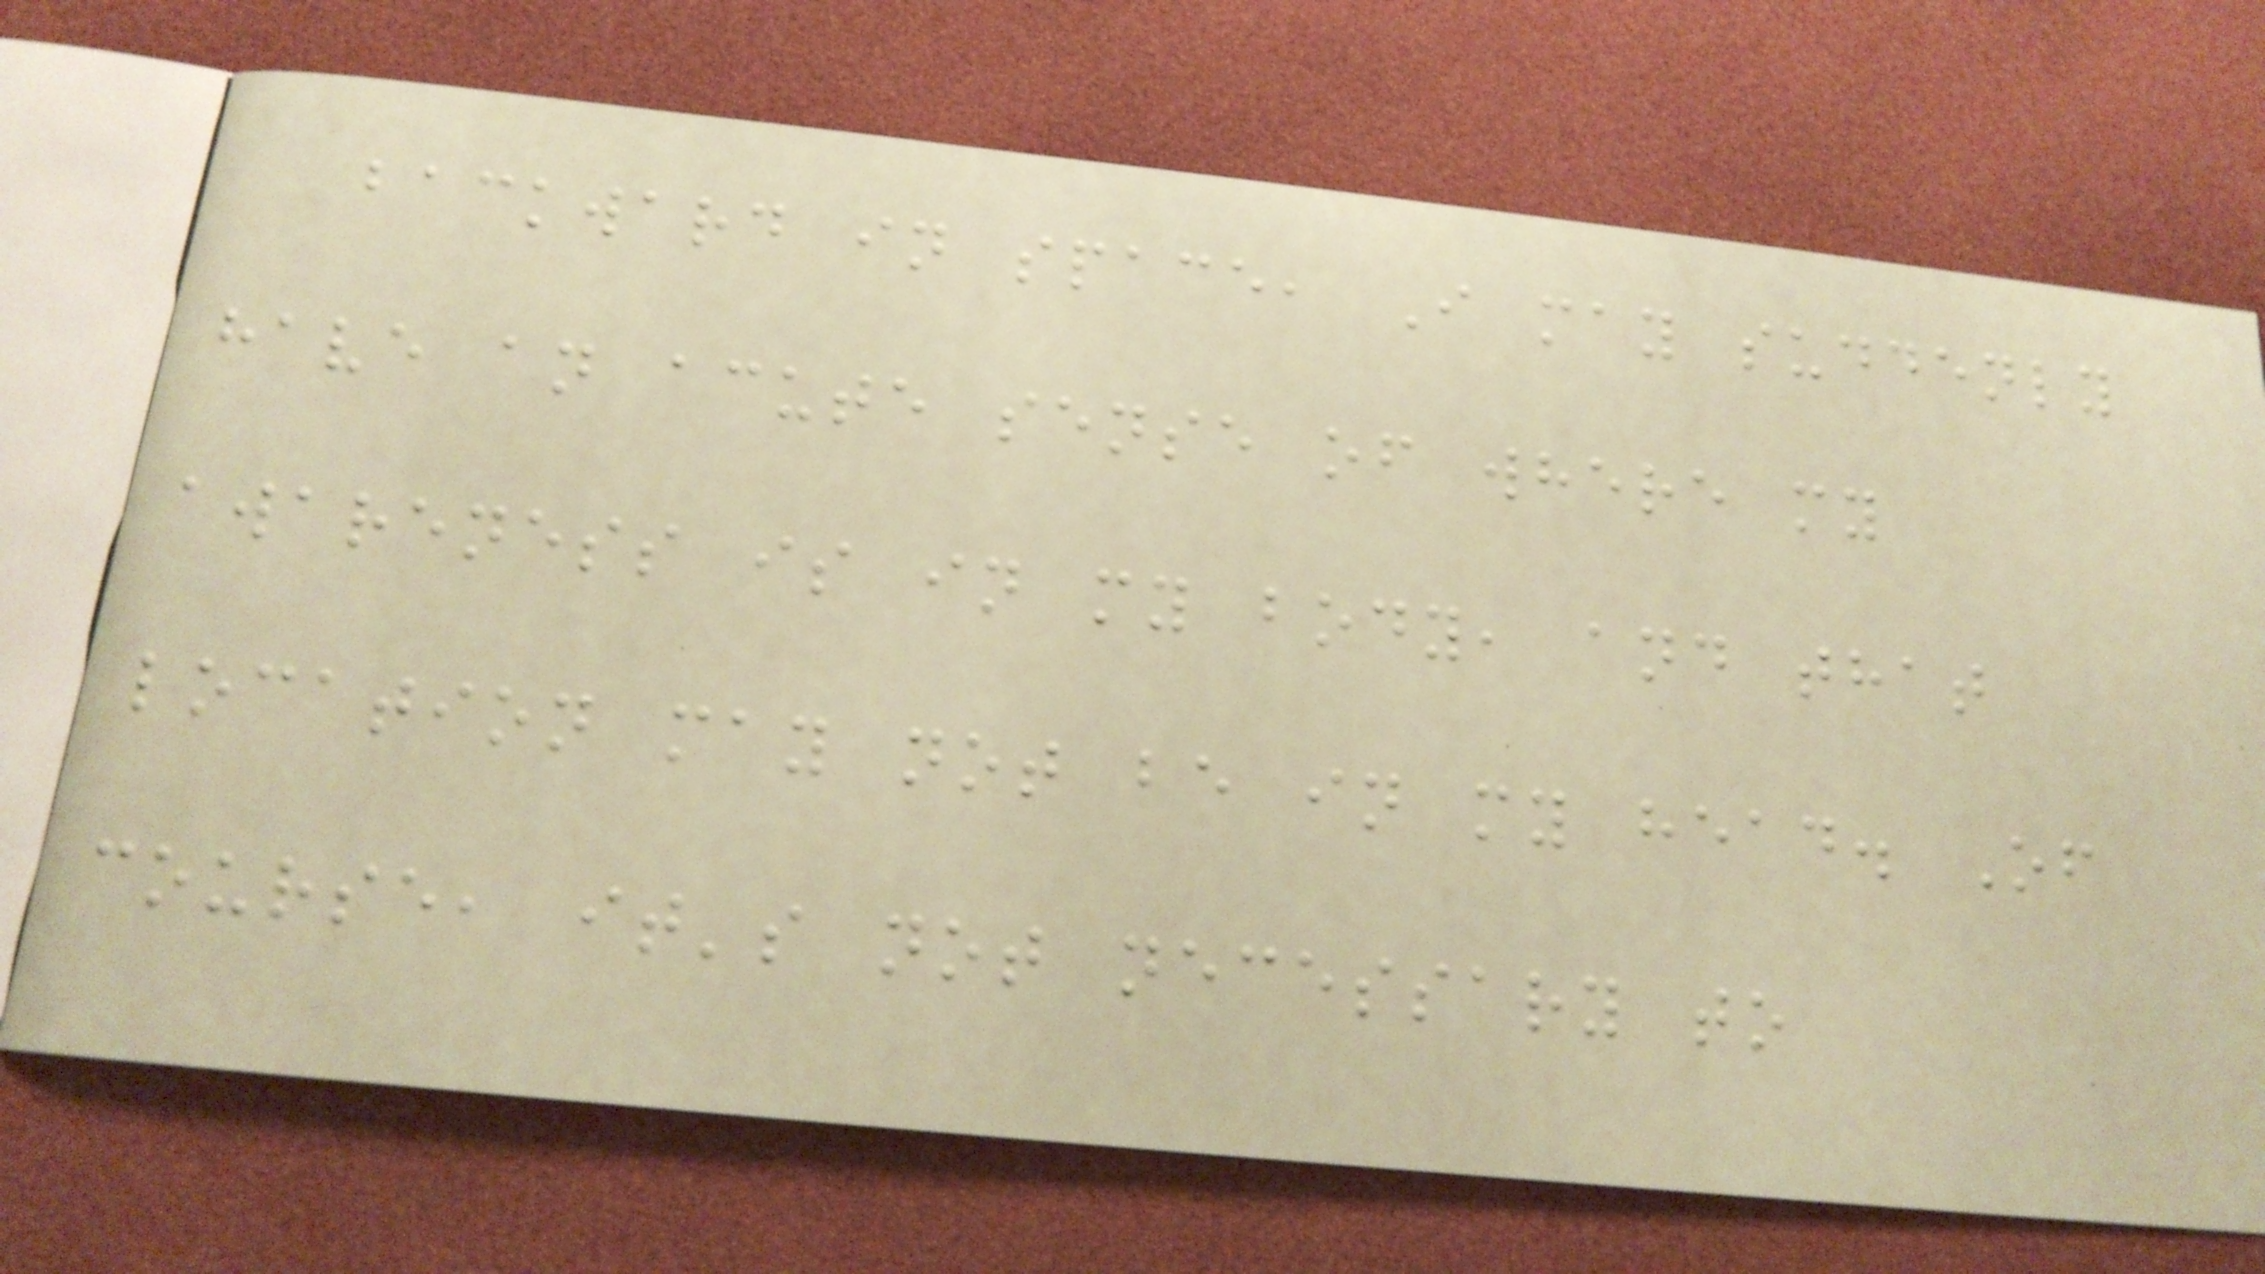backward in space, I may suddenly
have an acute sense of where my
awareness is in my body, and that
location may not be in my head. Of
course, it's not necessary to
